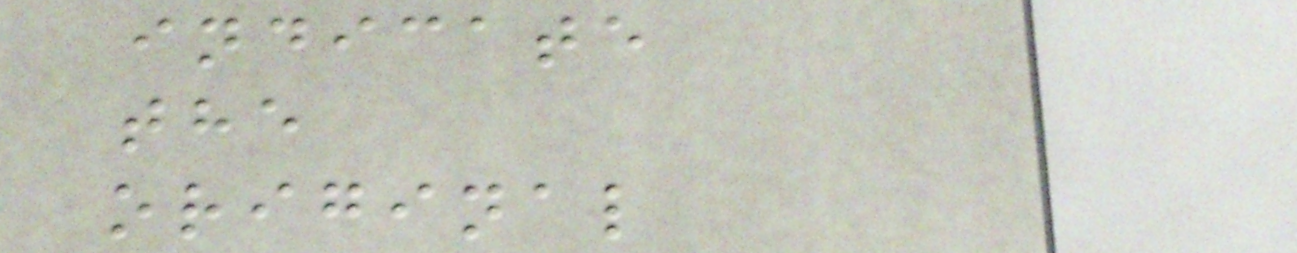indicate
the
original
